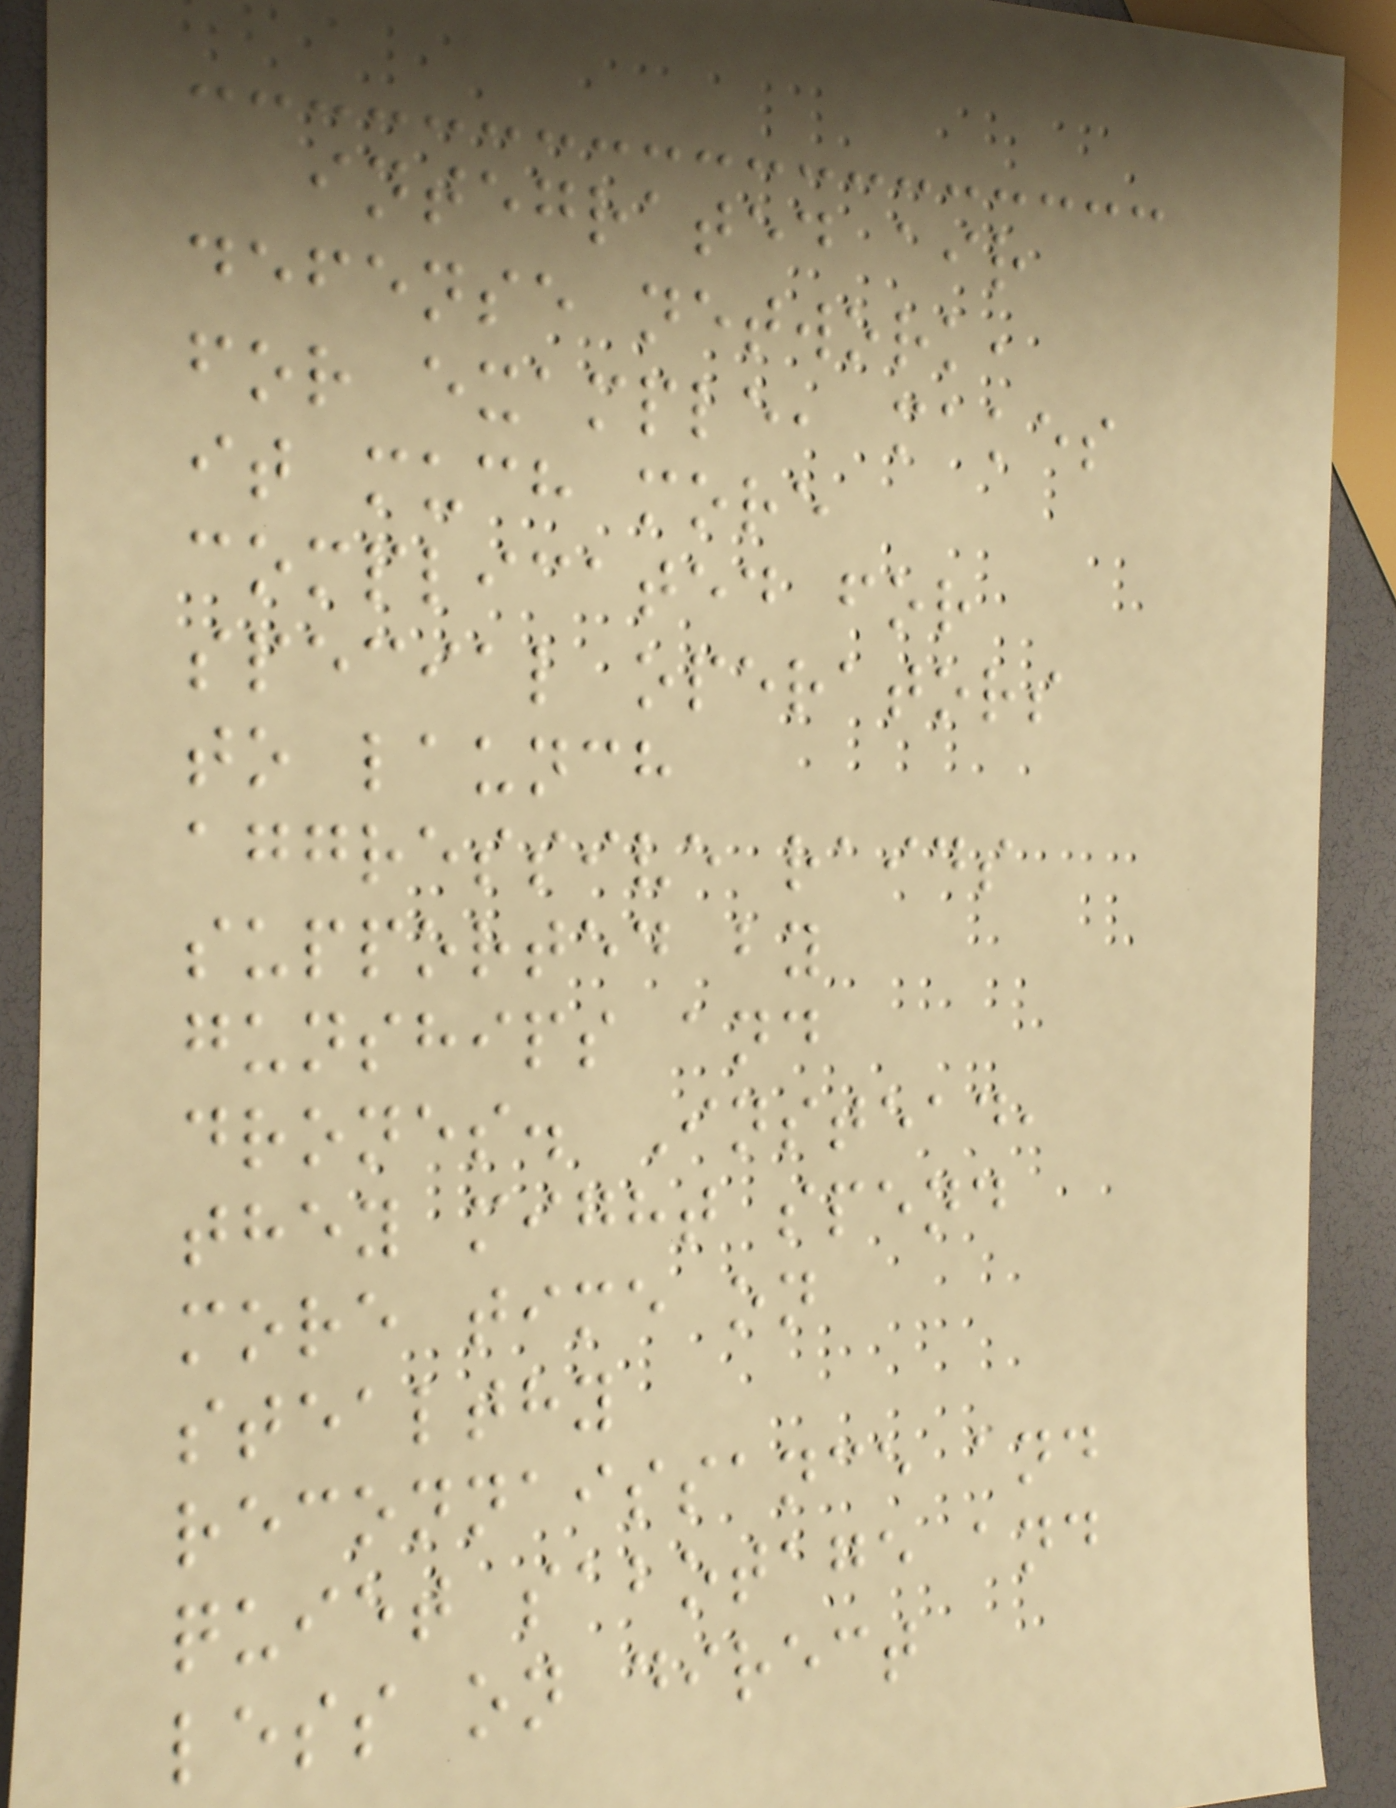integrated air
defense network,
for example, makes
it much more
complicated for
special operators
to launch
aggressive raids
supported by
gunships and
drones. Instead,
they might spend
more time on
stealthy
reconnaissance and
quiet sabotage and
less on direct
